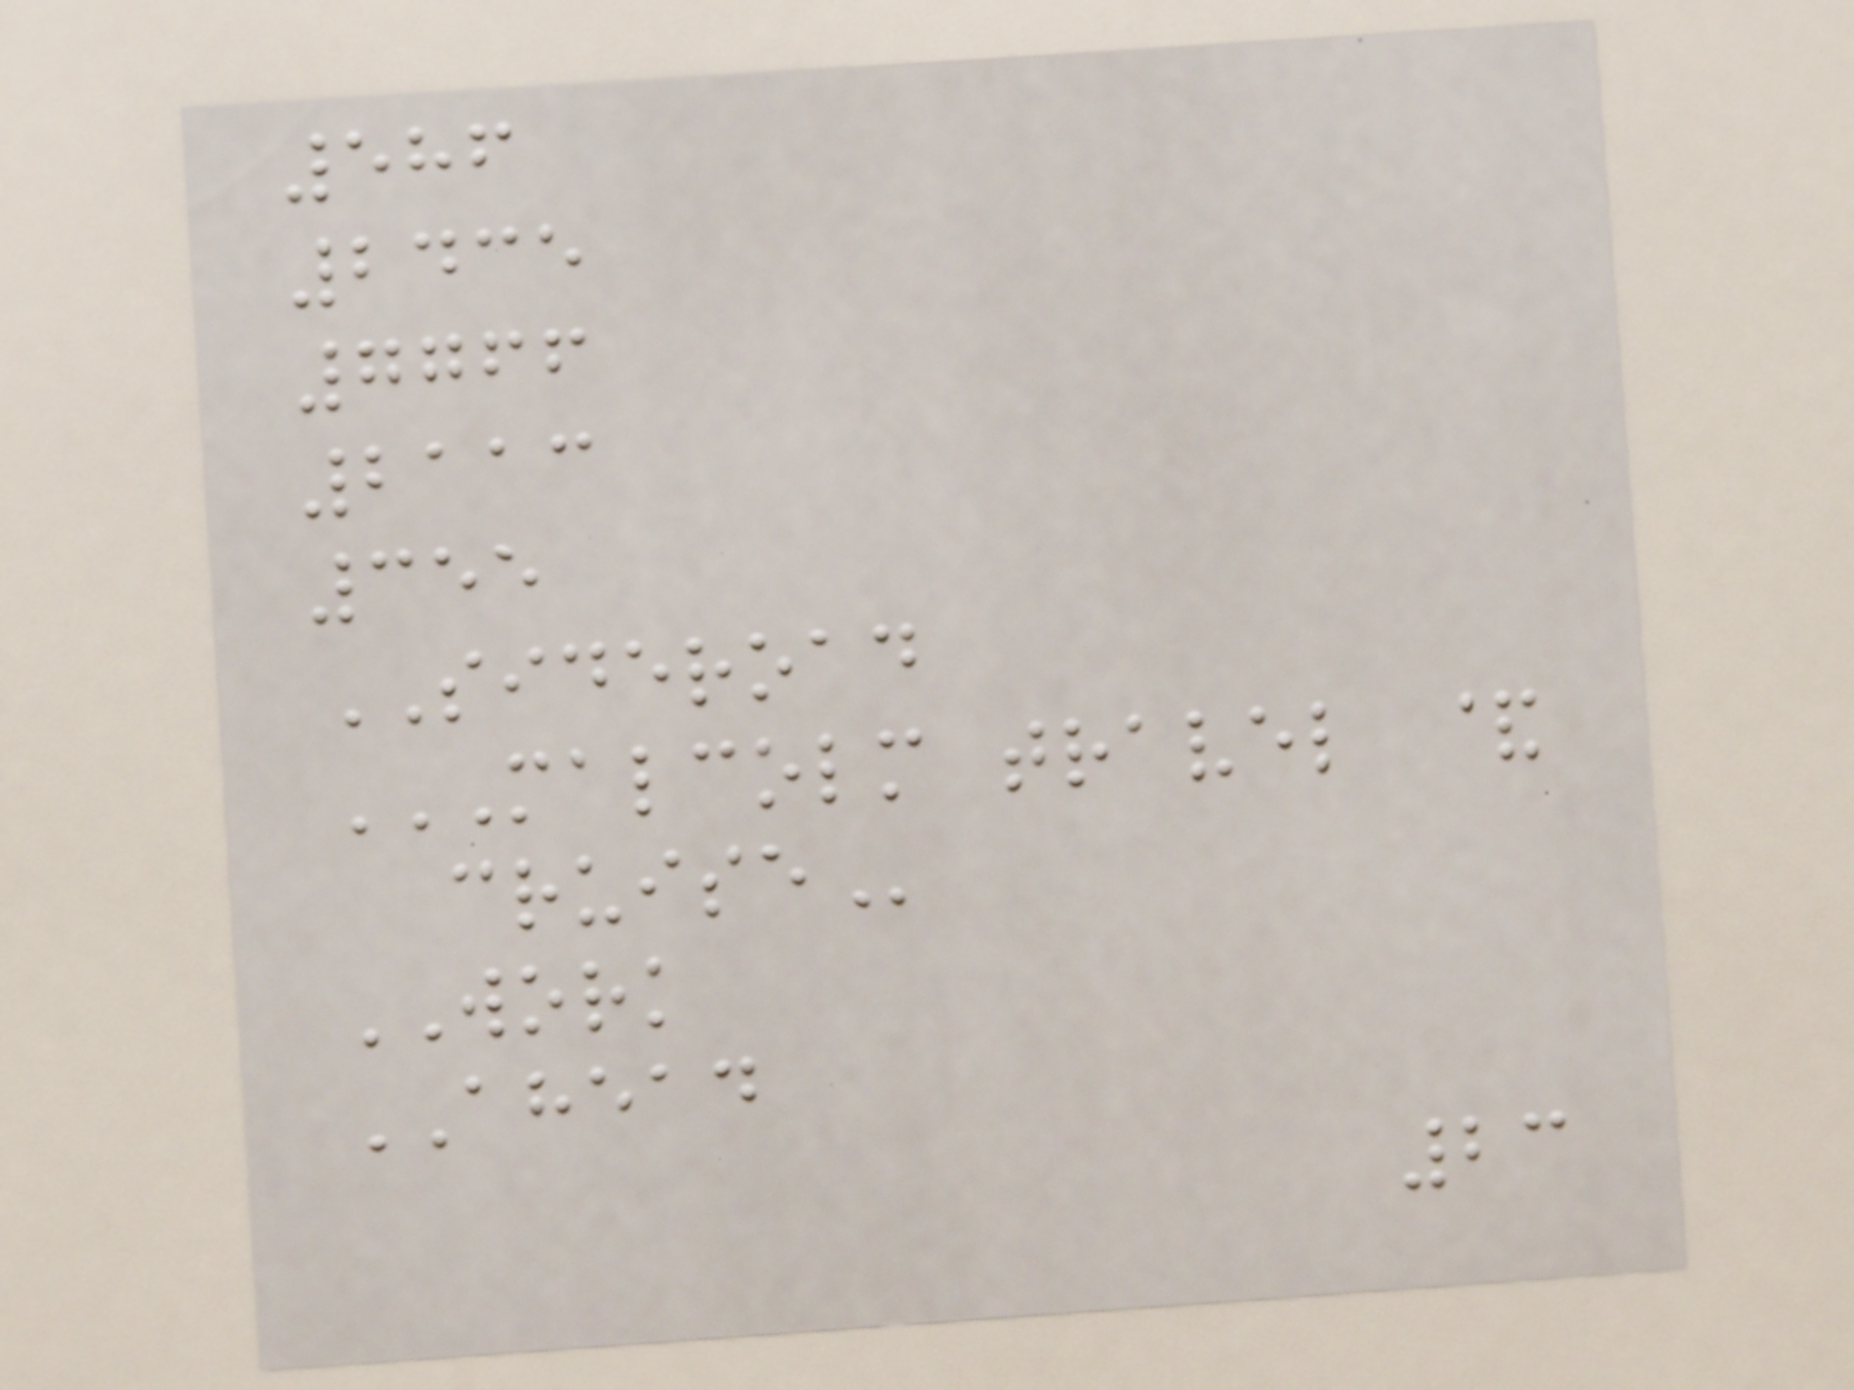586
2435
7766
2113
355
SIDEROAD
MALCOLM TRAVEL &
CRUISE
WORK
AHEAD
23
